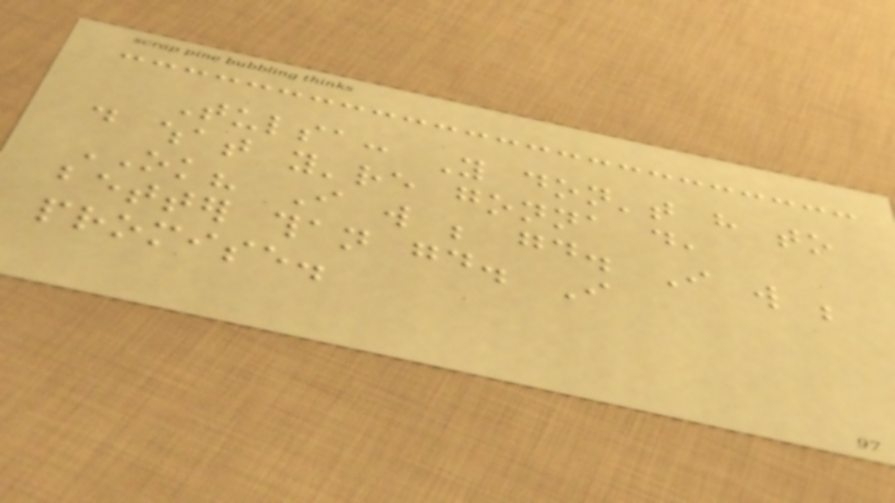Tulsa: You don't have to
do what you're gonna do,
OK? I will be good. I will be
better than good. I
promise.
